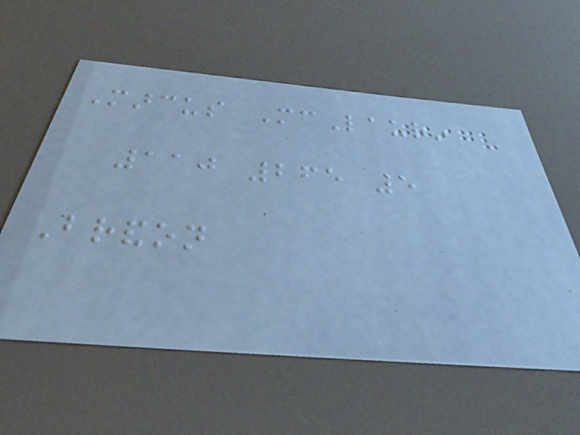Marcus McLaurin
110 265 5
Brandon
